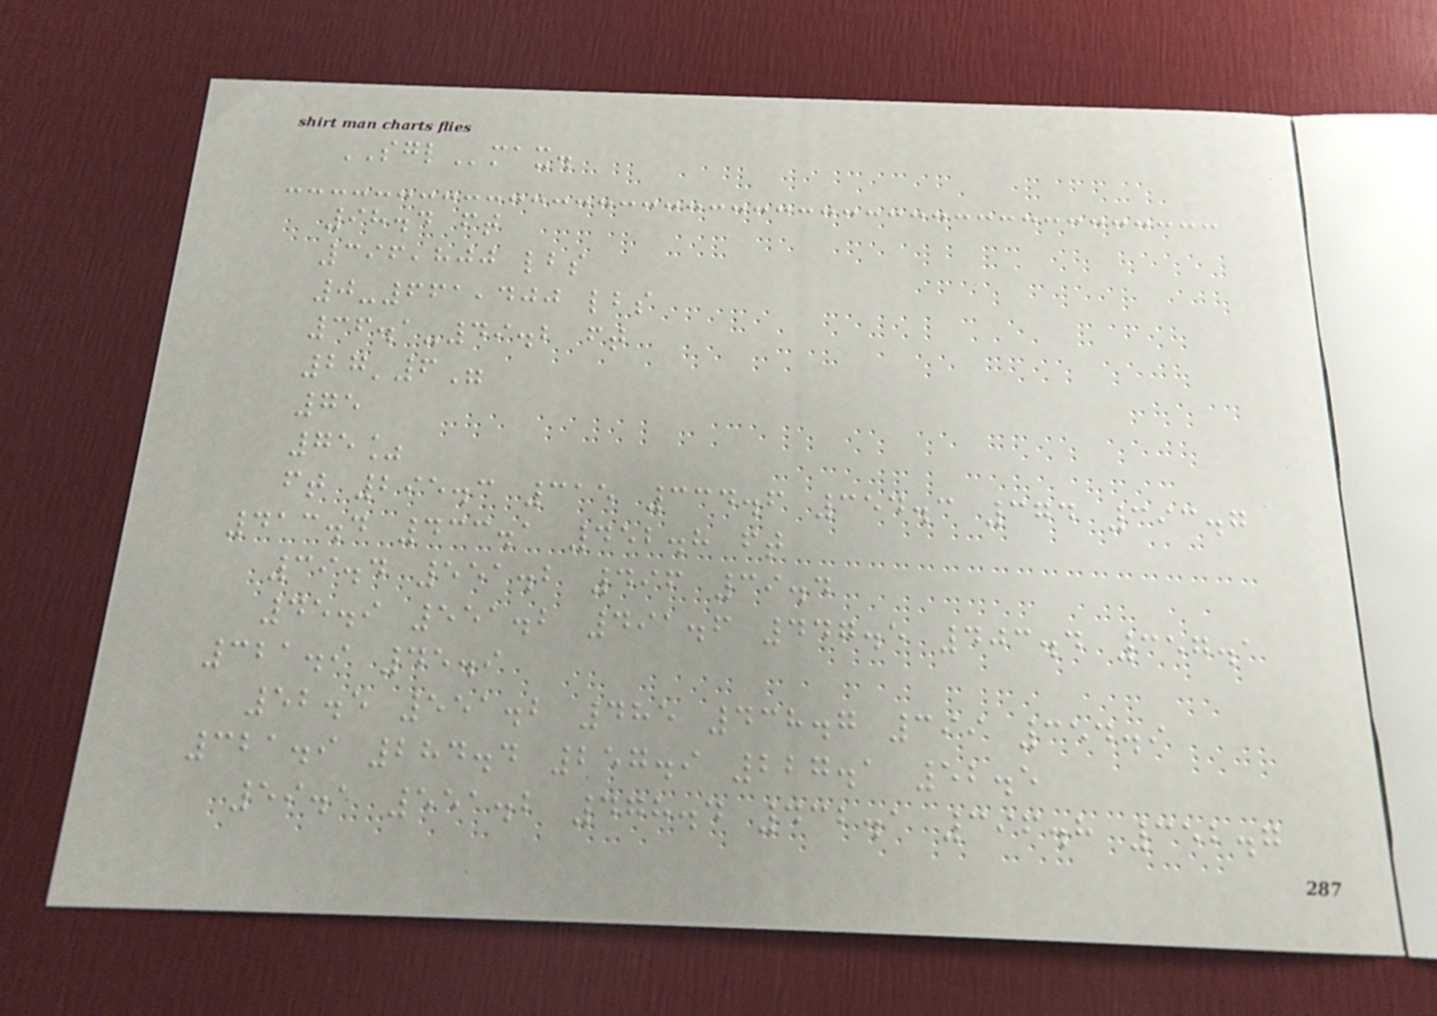SGLmax.
98.4 ft
396,800 lbs
0-661,400 lbs
36.1-49.2 ft
27'6"
75
75%
ft 295.3 315 334.6 354.3 374 393.7
413.4 433.1 452.8 ft
39.4 551.2 496 39.4
45.9 551.2 491.6 447.5 403.4 357.1
321.9 45.9
52.5 551.2 485 438.7 399 354.9
321.9 284.4 257.9 227.1 52.5
59.1 551.2 478.4 432.1 396.8 352.7
